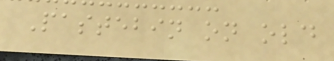Pastebin on old
